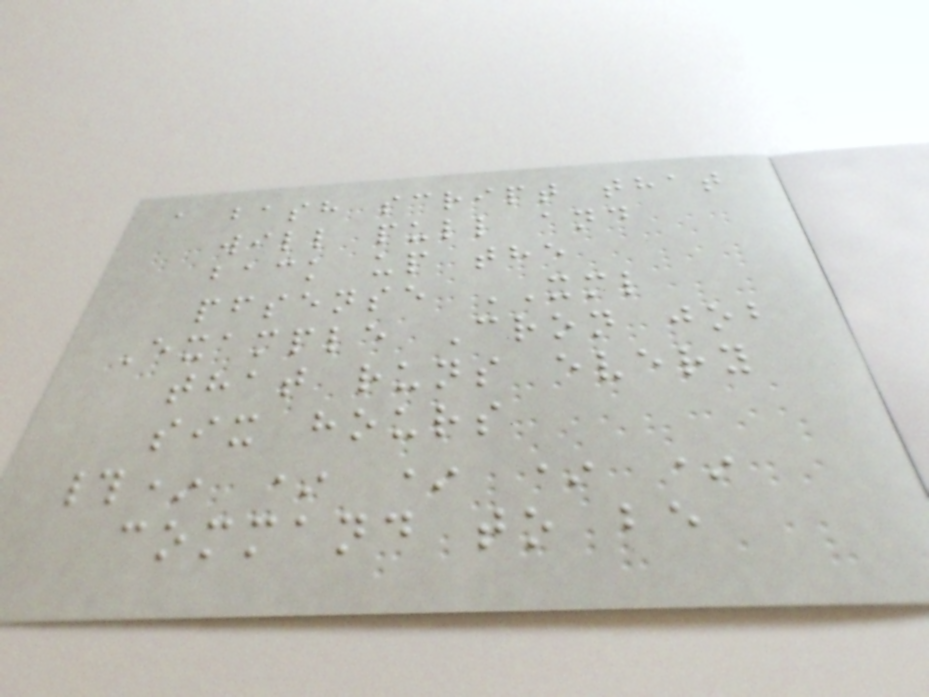a bash script that
will pull and
back up the
pfsense XML
Example Cron job
that runs every
six hours
#* * * * *
command to be
